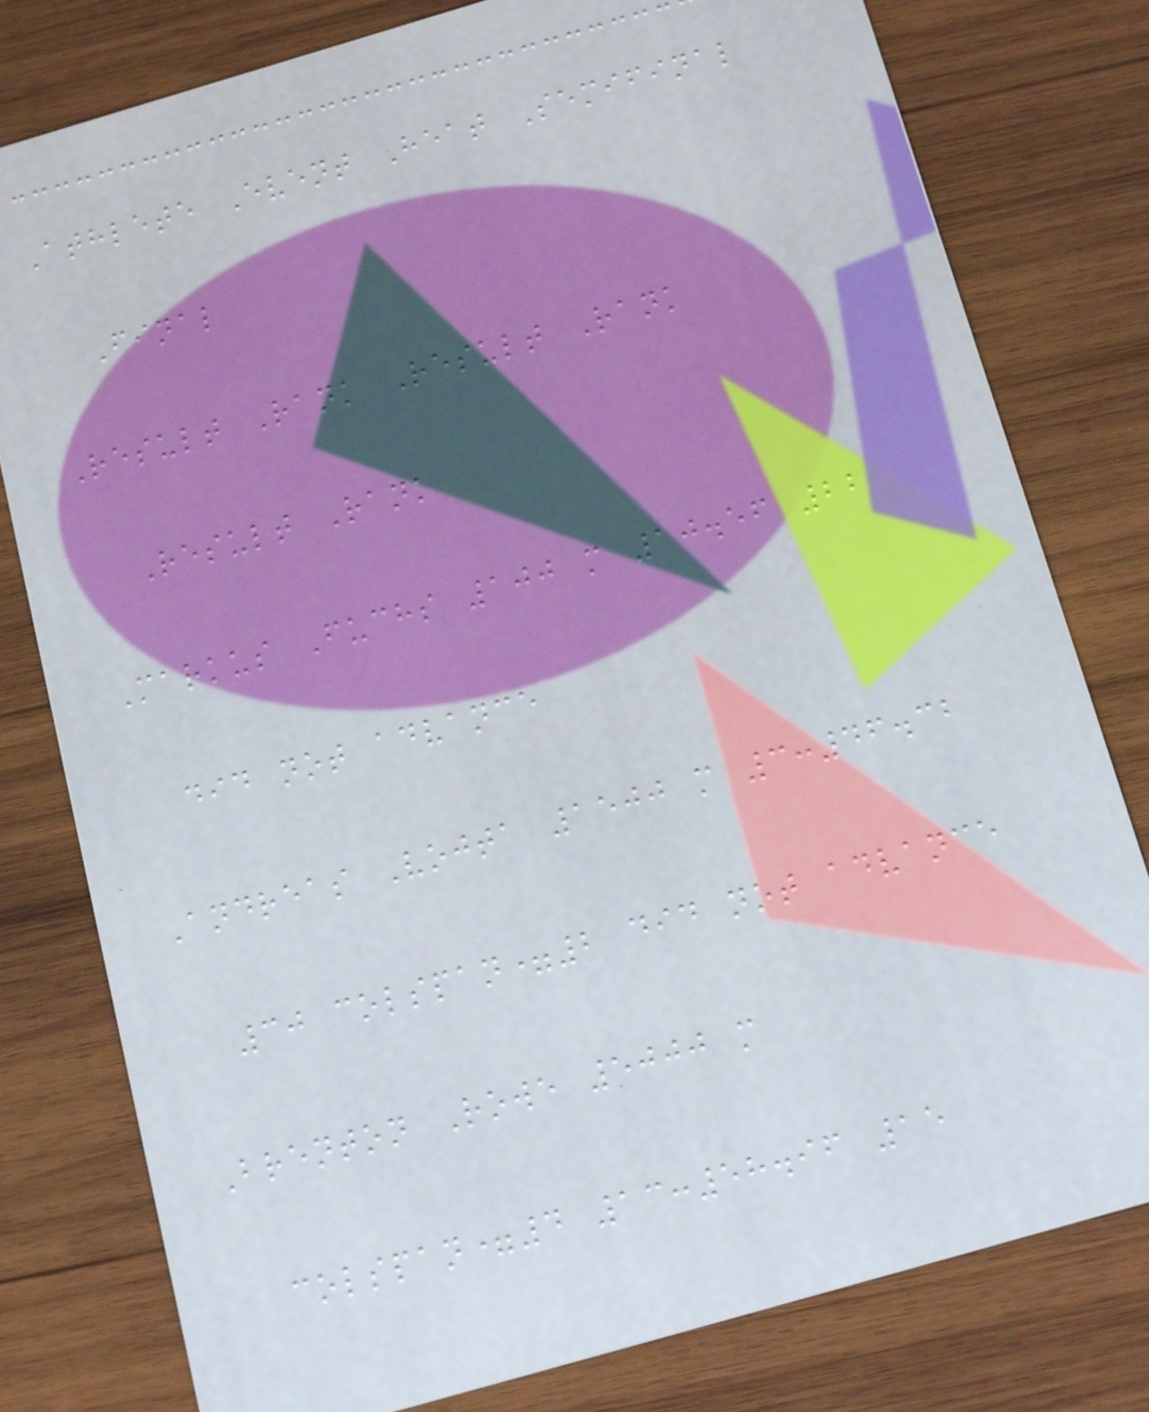Athlete Event Heat Semifinal
Final
Result Rank Result Rank
Result Rank
Markus Fuchs 100 m 10.56 22
did not advance
Andreas Vojta 1500 m 3:46.32
30 colspan=2 did not advance
Brenton Rowe 5000 m
colspan=4 13:58.96 15
